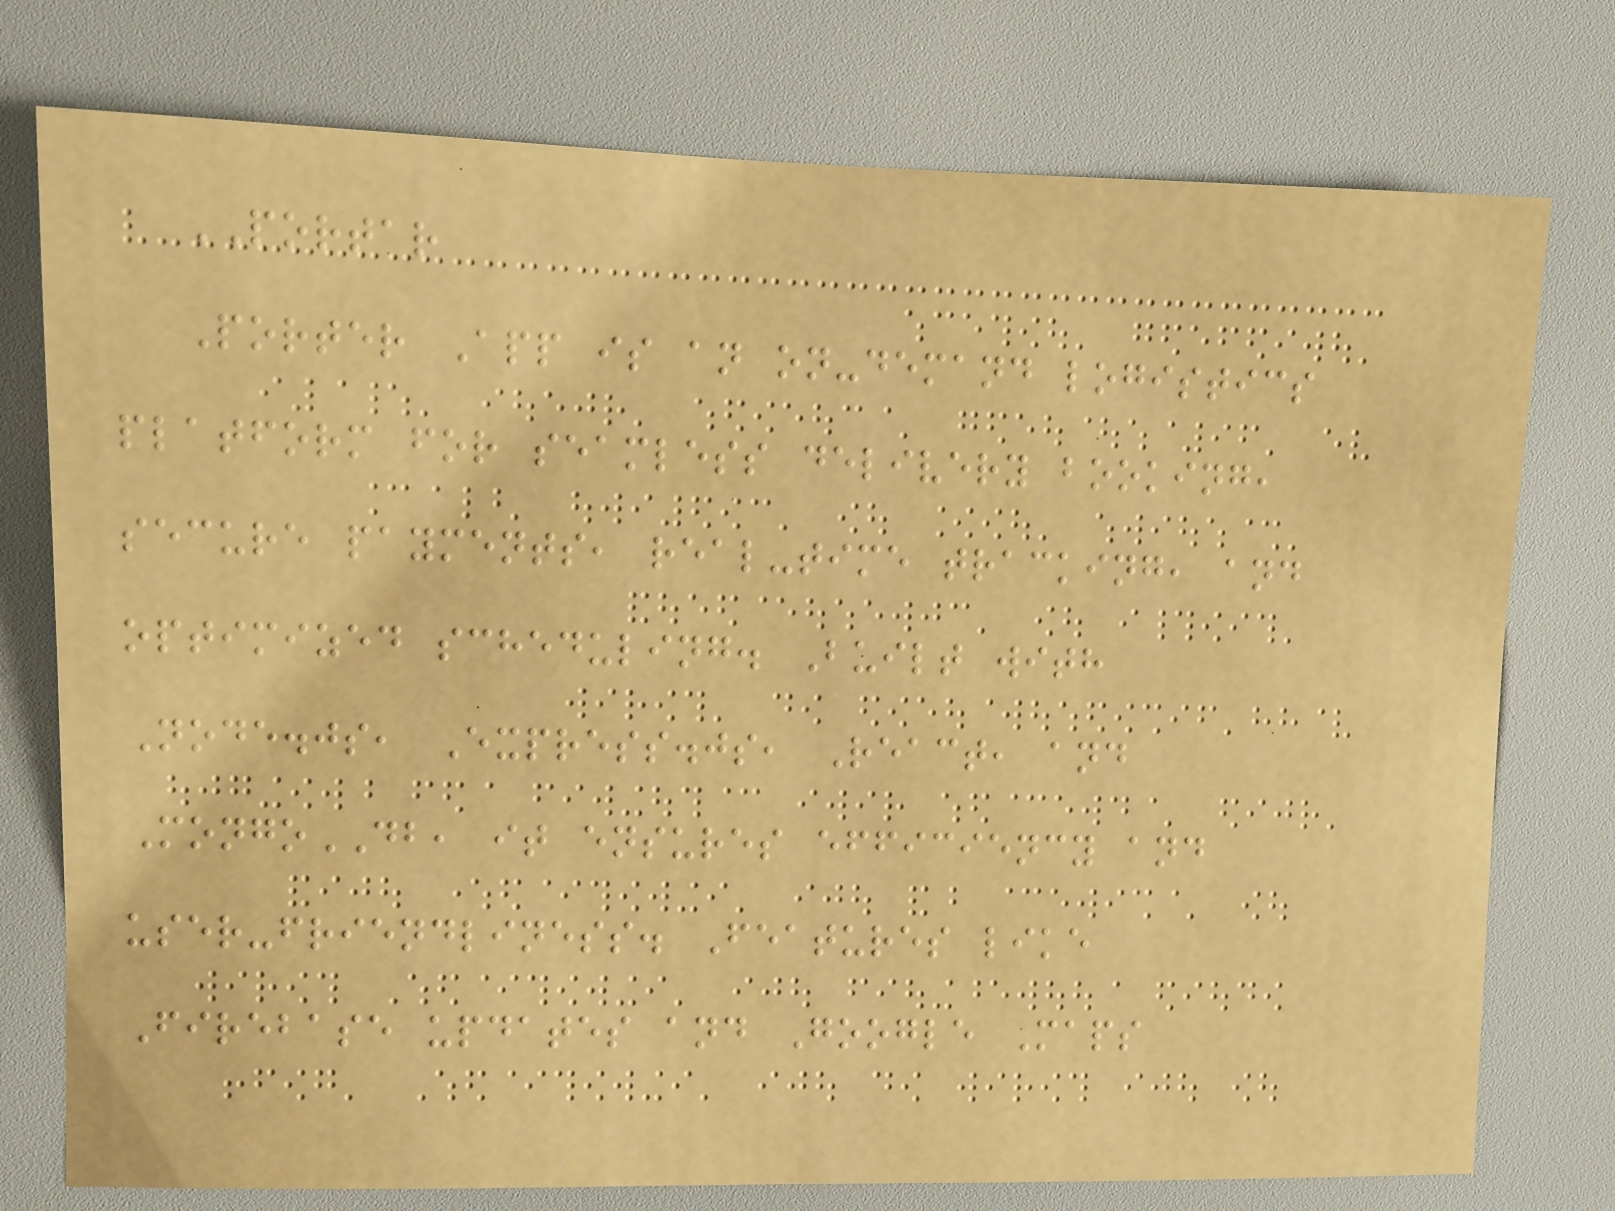PORTAR
Porter App is an on-demand logistics
platform for seamless delivery booking,
secure payments, real-time tracking, and
optimized scheduling. Built with
Node.js, Express.js, React, and
MongoDB, it ensures efficiency and
user-friendliness. Features like
Firebase updates and Google Maps
